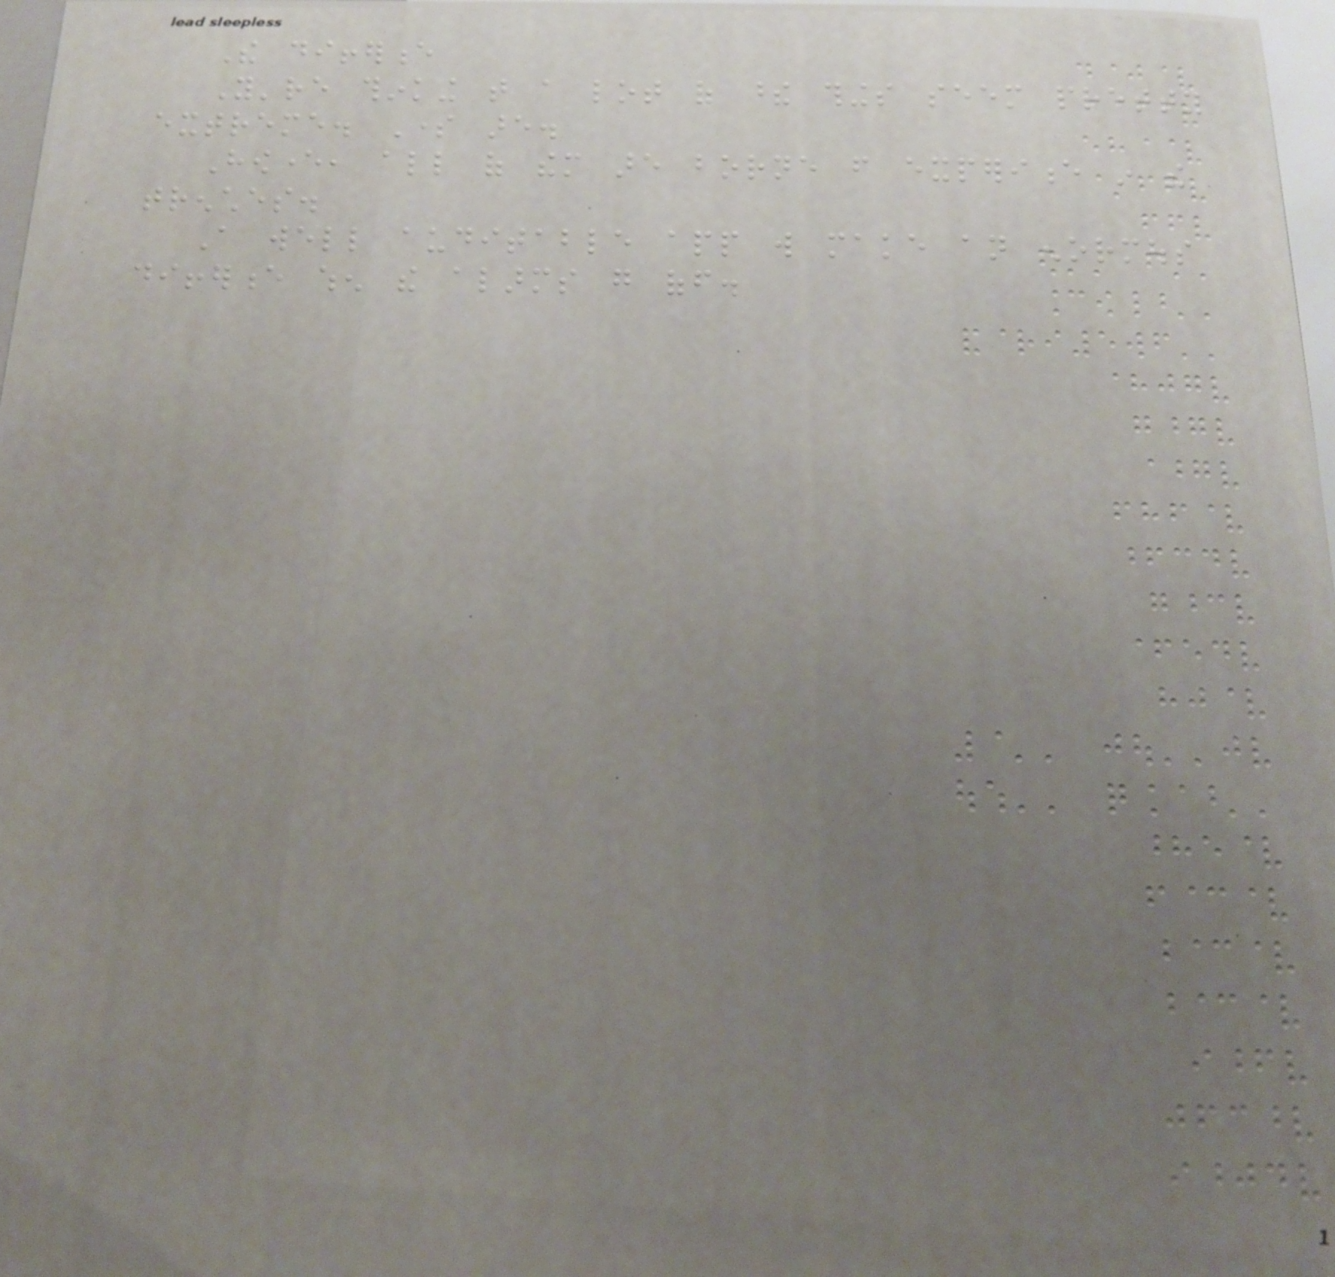The difference
You're thinking that a lot of these things seem pretty
extreme. Some are.
However, all of them are borne from experience in the
trenches.
A well auditable app will make an enormous
difference when the alarms go off.
